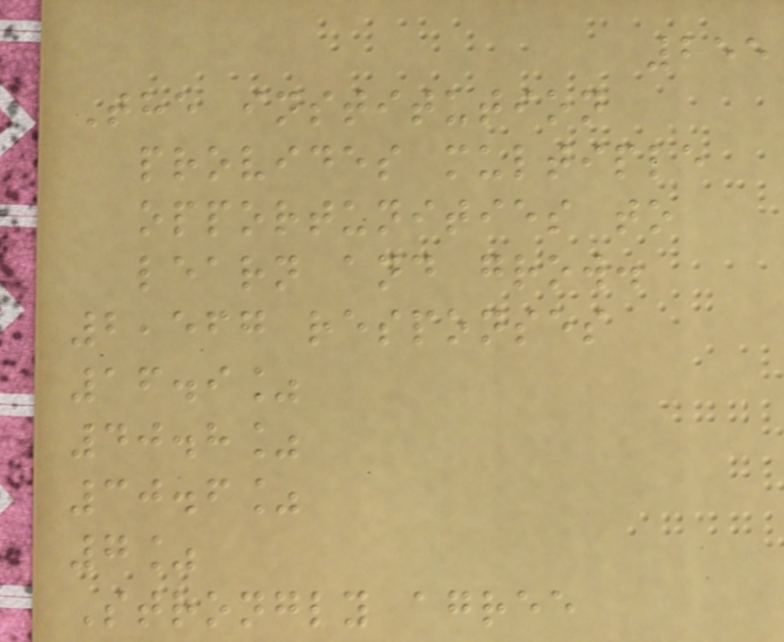255
The institution
provides multiple
opportunities to
learn and grow.
2,567 responses
16.9%
40.8%
30.6%
7%
Strongly agree
